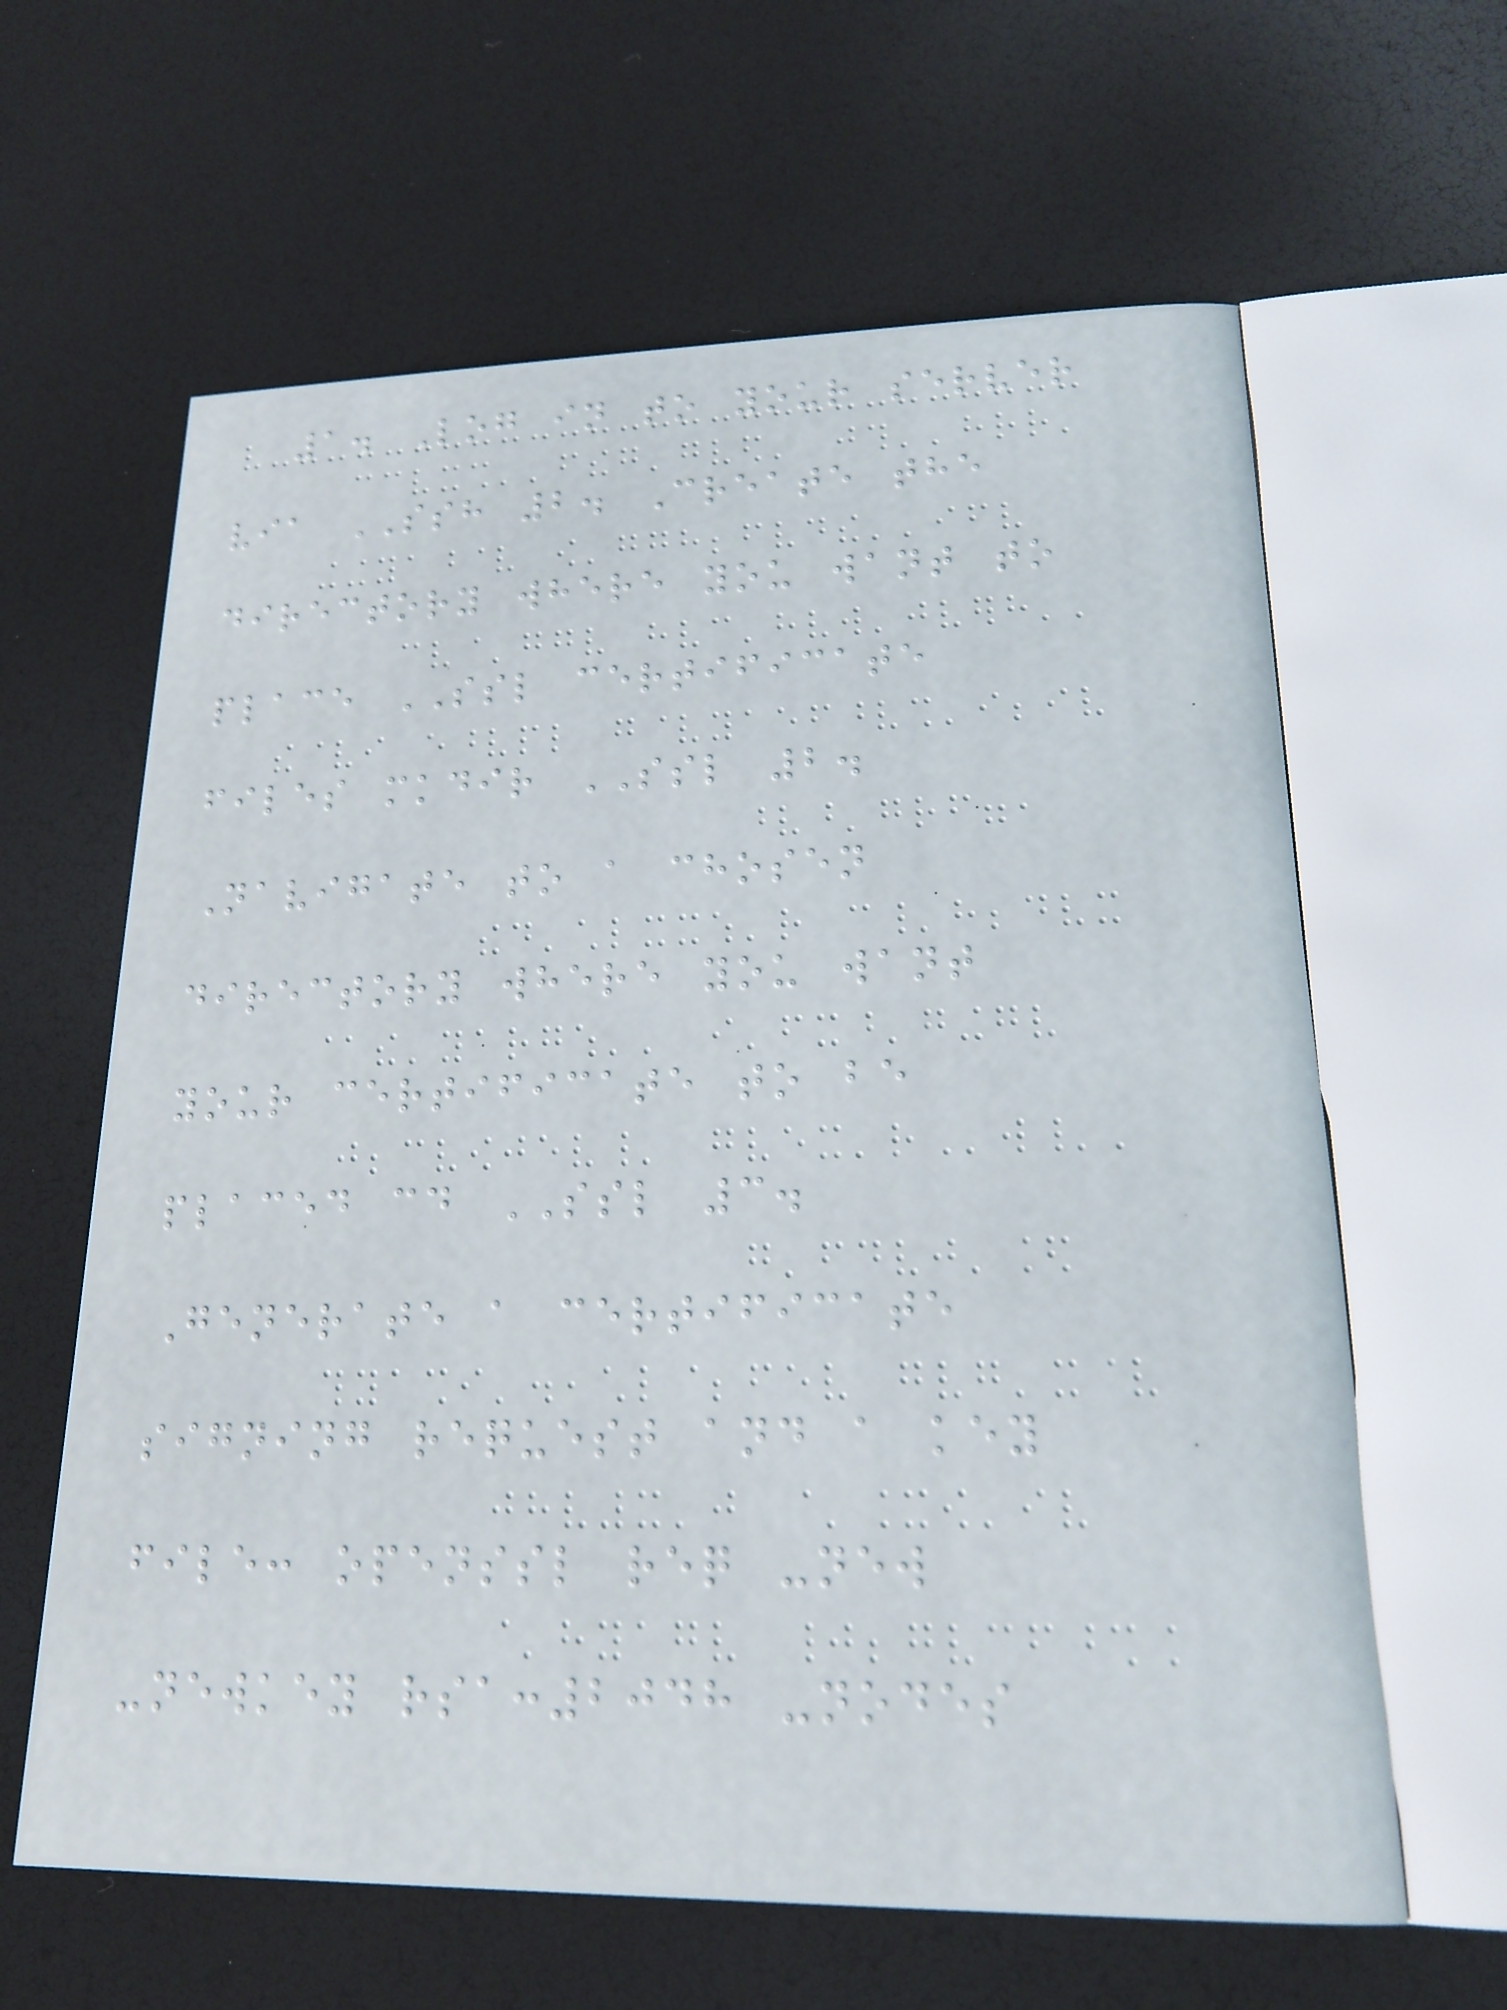1. Log in to your server
via SSH 2. Create the
directory where you want to
place SSL certificate
files mkdir SSL 2.
Navigate to a chosen
directory where you want
your certificate to be
placed cd SSL 3.
Generate a certificate
signing request and a key
file: openssl req -new
-newkey rsa:2048 -nodes
